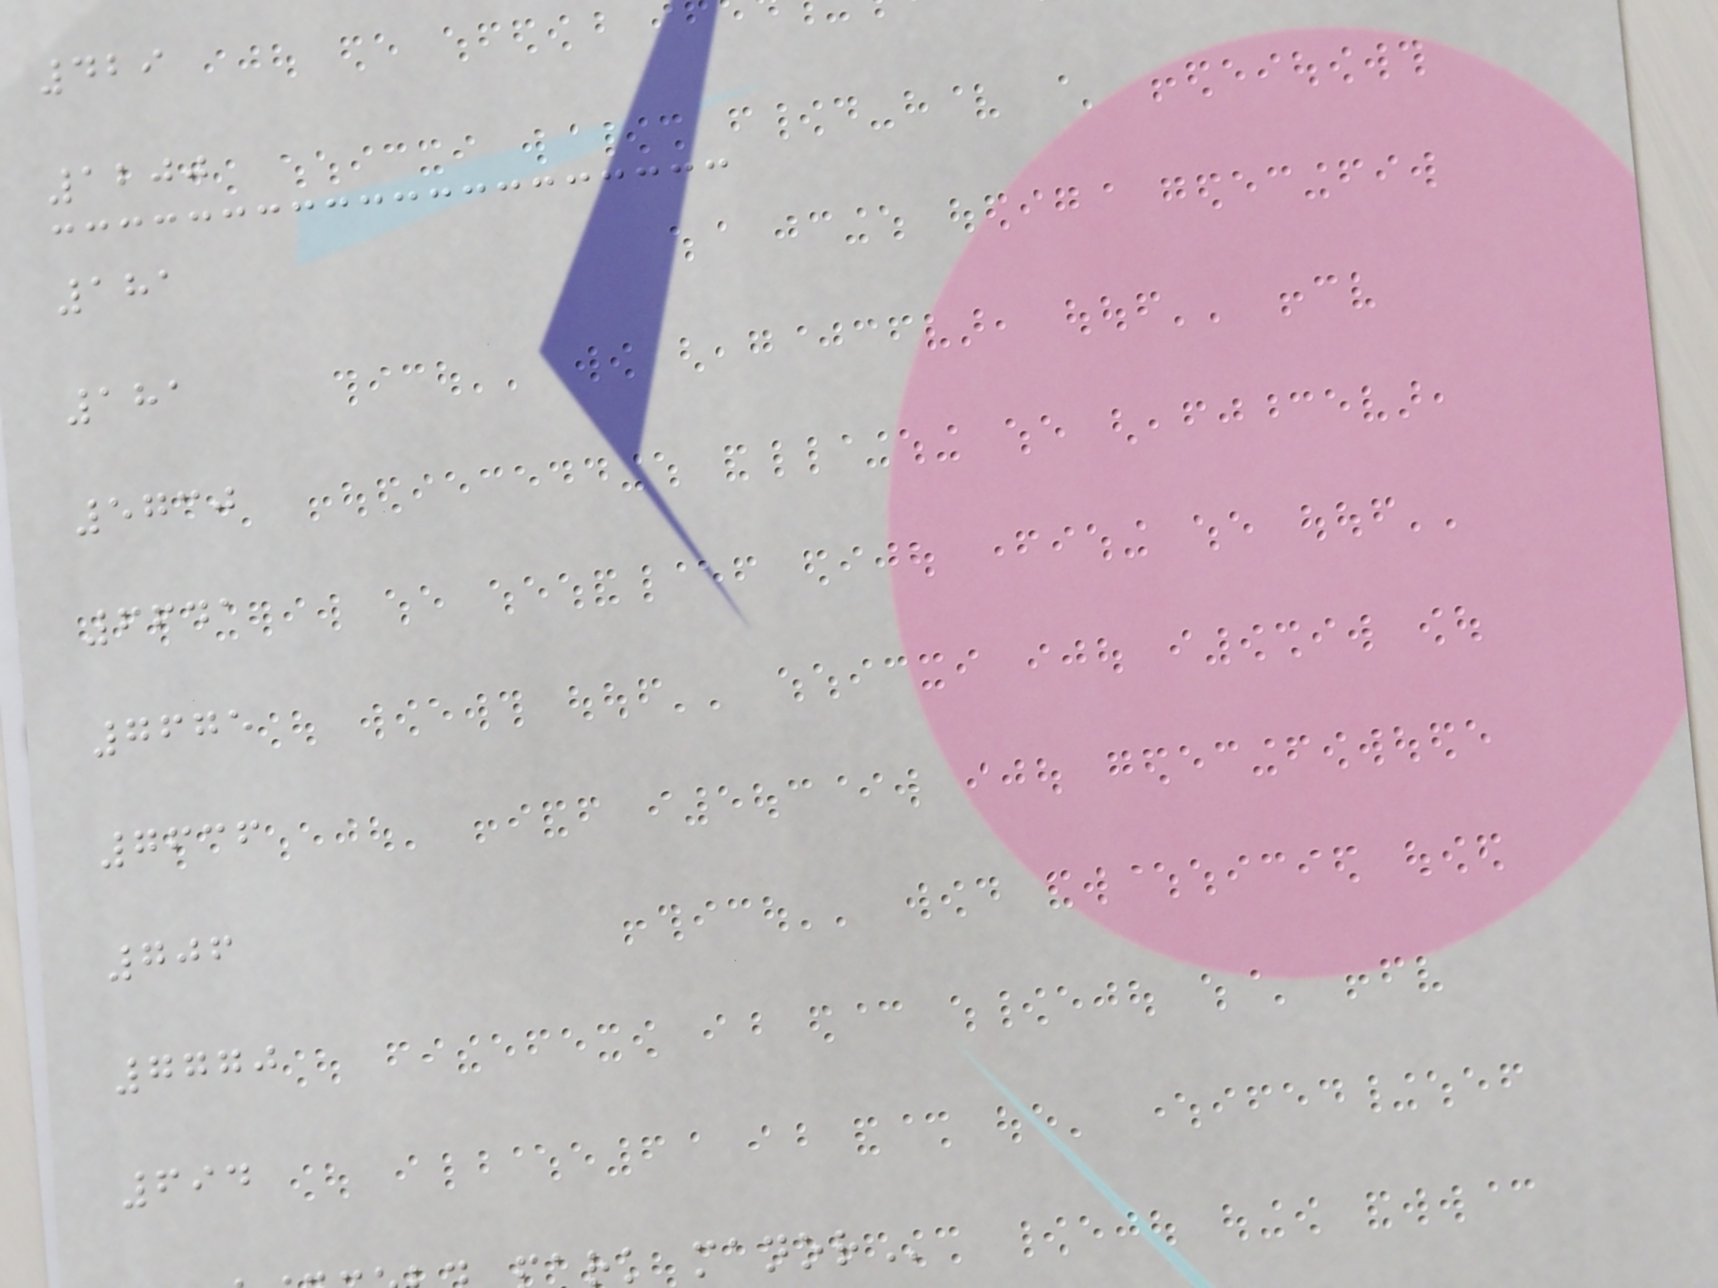429
1200
181
181
5730
6641
7675
7636
706
7770
694
